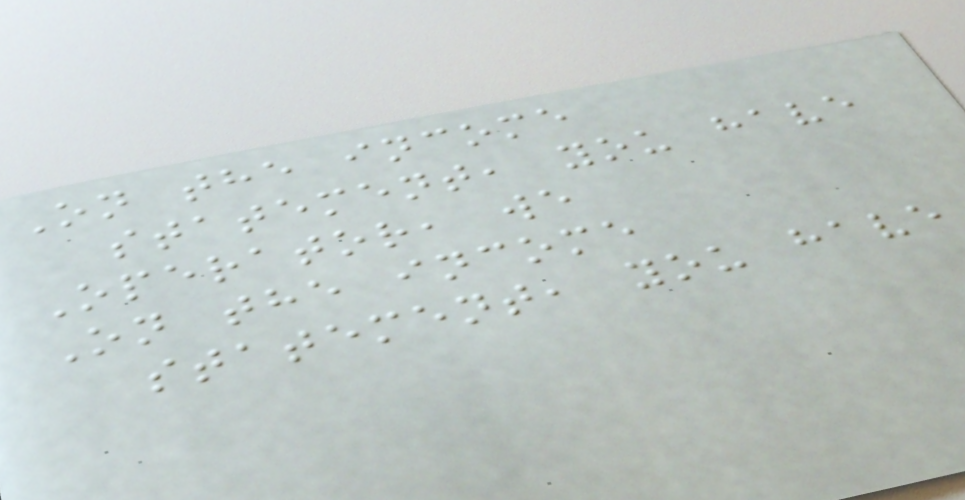On the income
statement, you have
Operator, we
On the income
statement, you have
